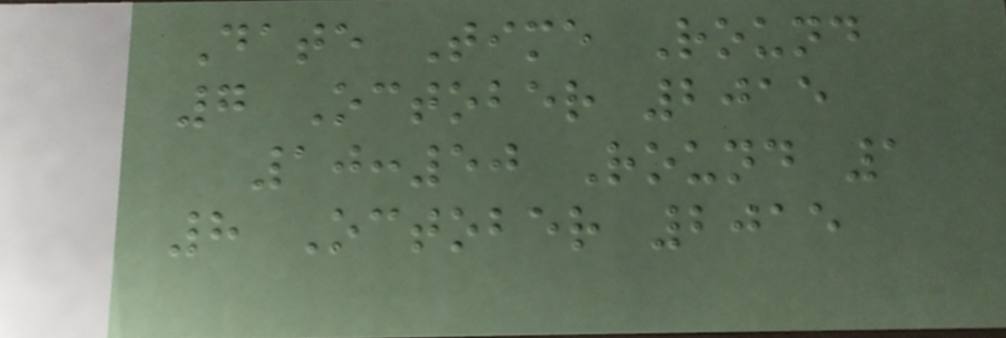Date Time Round
7 October 2015
10:50 Round 1
8 October 2015
